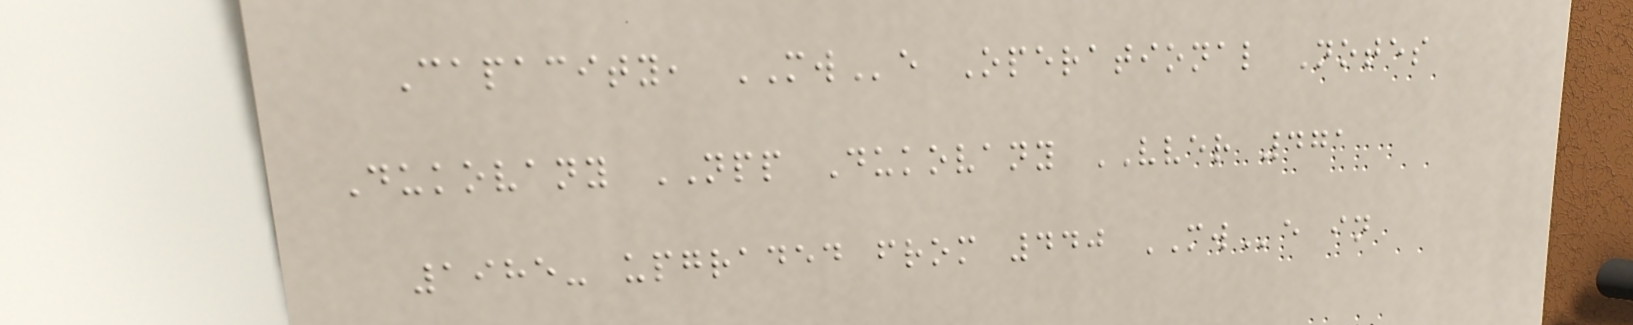Capacity, MWe Operational Notes
Dukovany NPP Dukovany VVER 471
1985- upgraded from 440 MWe in
